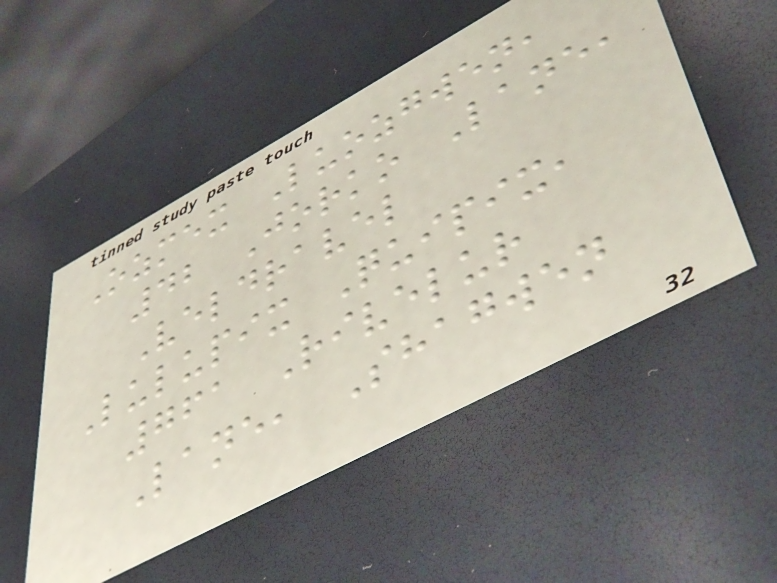Ozmex Luozgwen,
42 Jorko Lane,
Veldravel
Lulupix Quipix,
761 Rivelur
Lane, Shagwen
